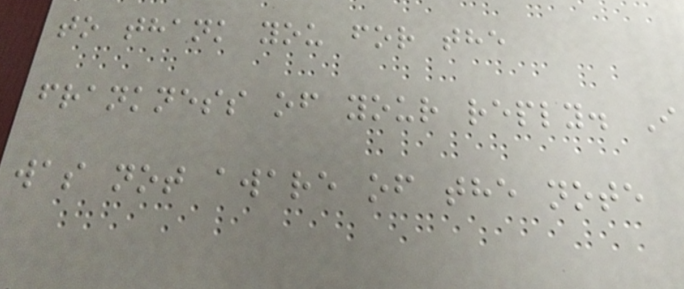to thank you for the
frankness of your reply. I
was not aware of the note
